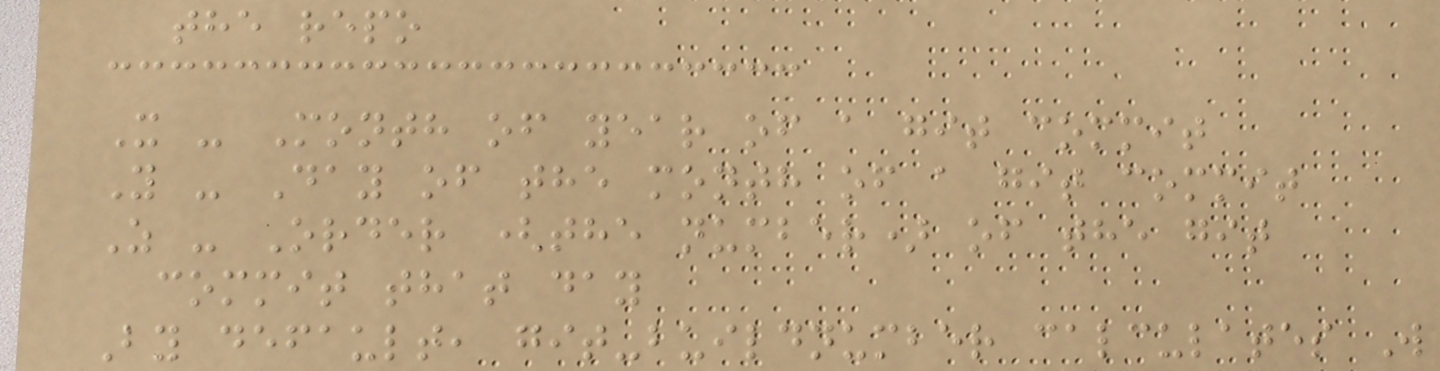the repo
X - Month of year of a git commit
Y - Day of the month of a git commit
Z - Order (the number) of the git
commit that day
By default, git-buildnumber calculates W
